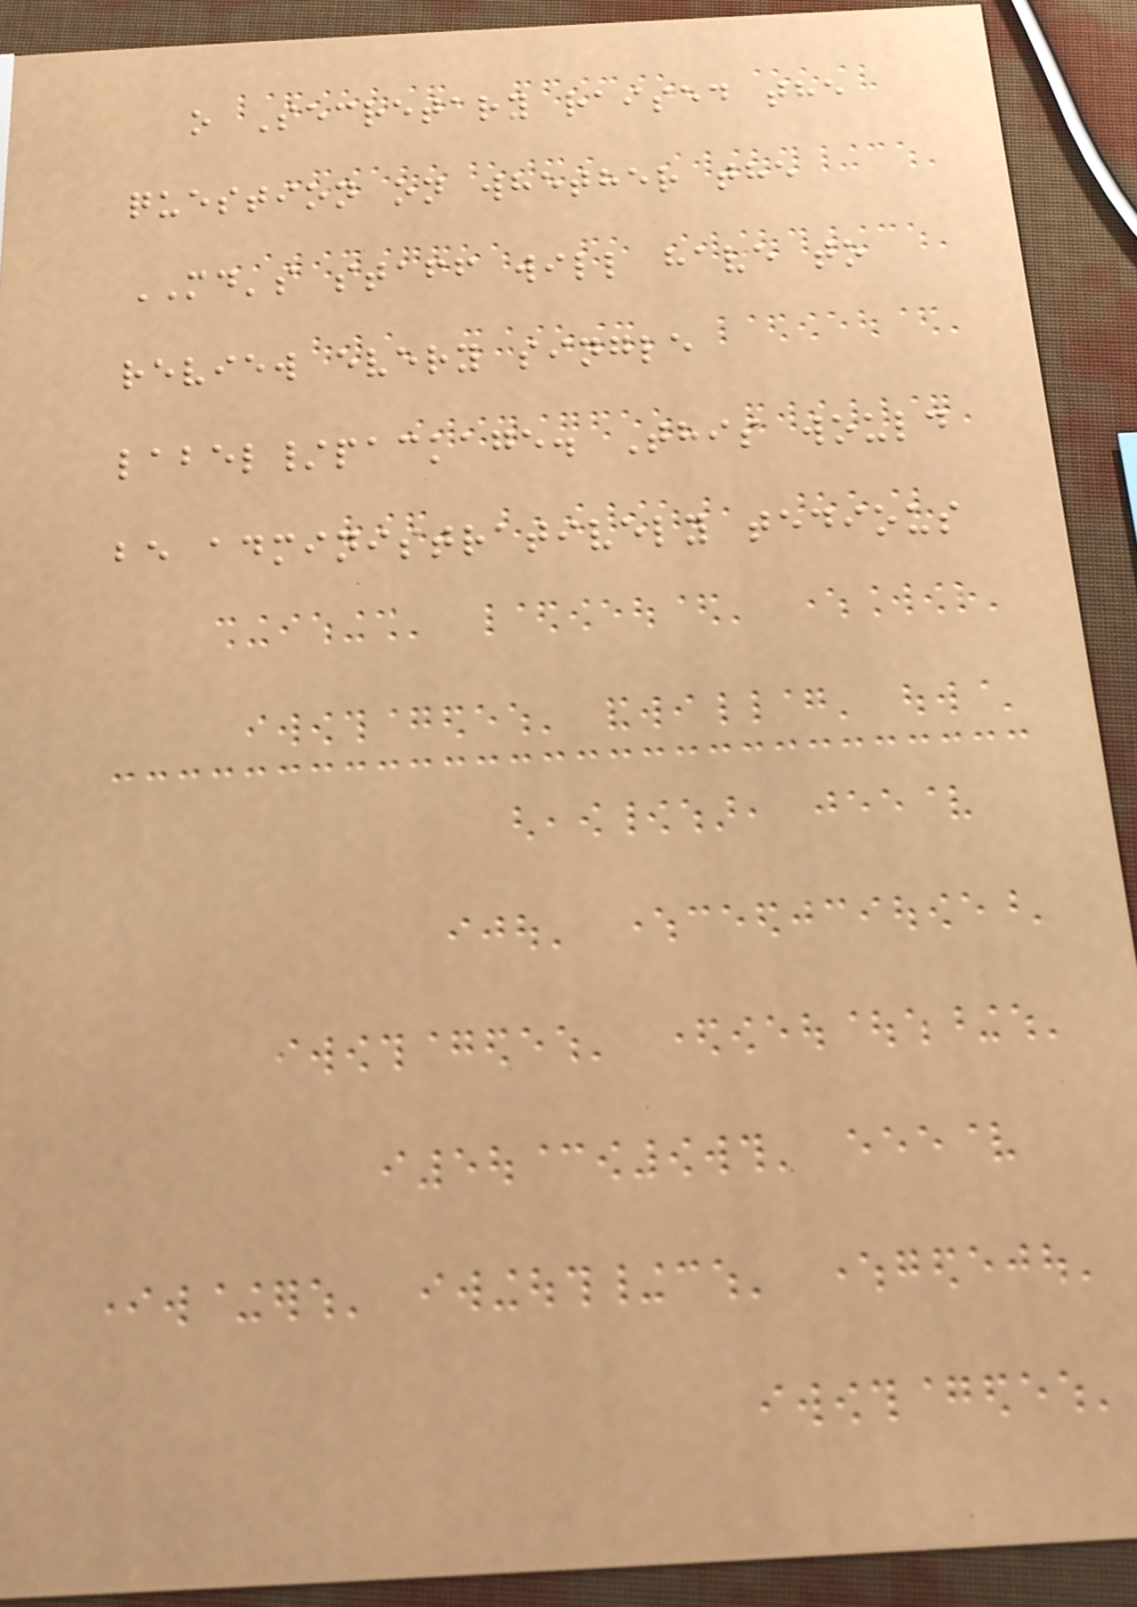o Secretary raised the
question on whether the
MD's staff will have to
review every single
label/package. This would
be administratively tedious
